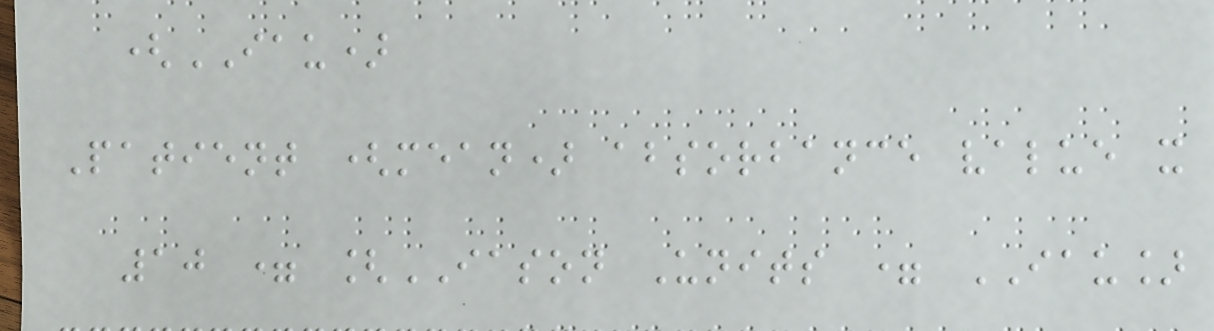(IAU)
Patient (mean) absorbance value x
10 = [IASON Units = IAU]
